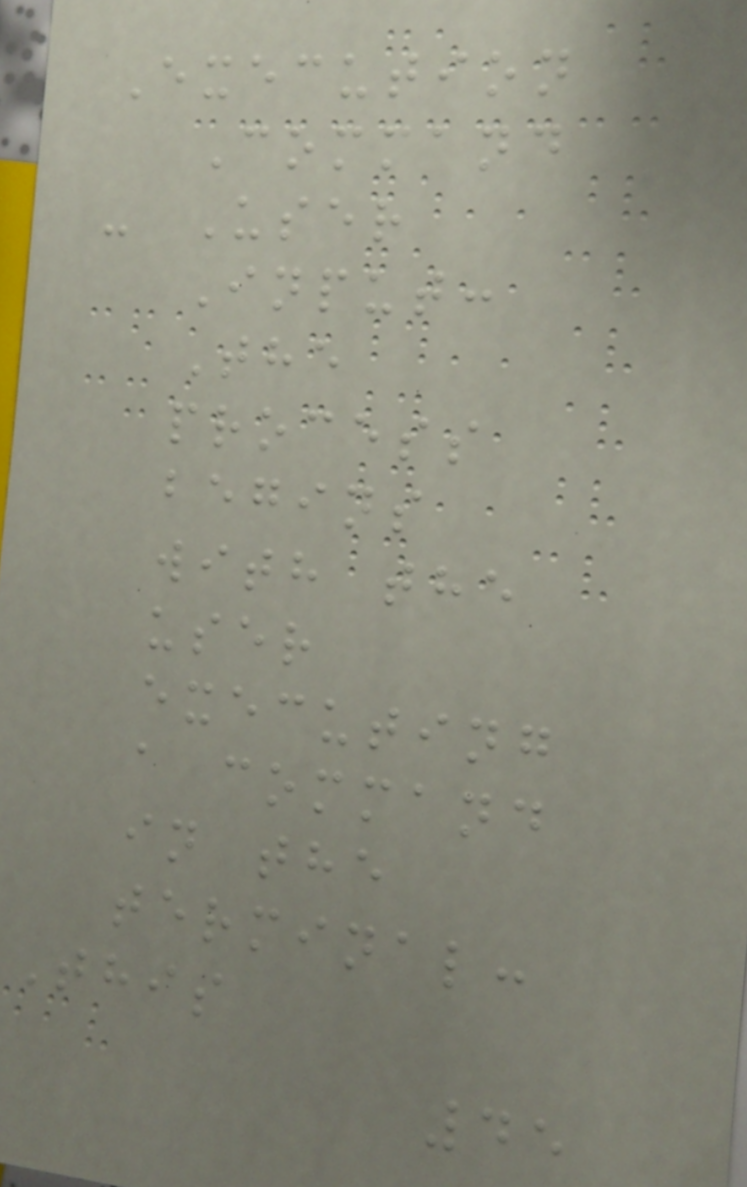Execution
Command
- User
Input:
The
process
begins
with the
user
executing
a command
in the
terminal:
This
45
